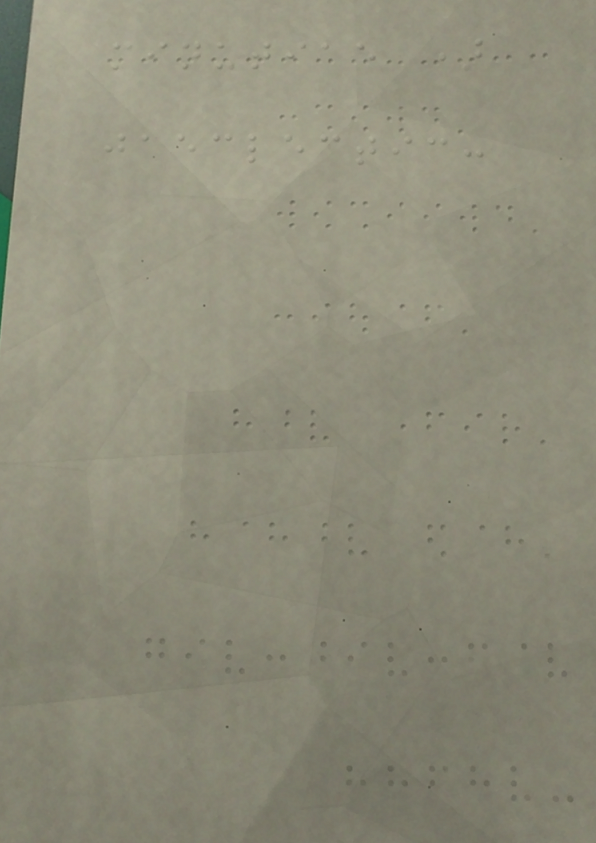minutiae )
jaeclectic:
